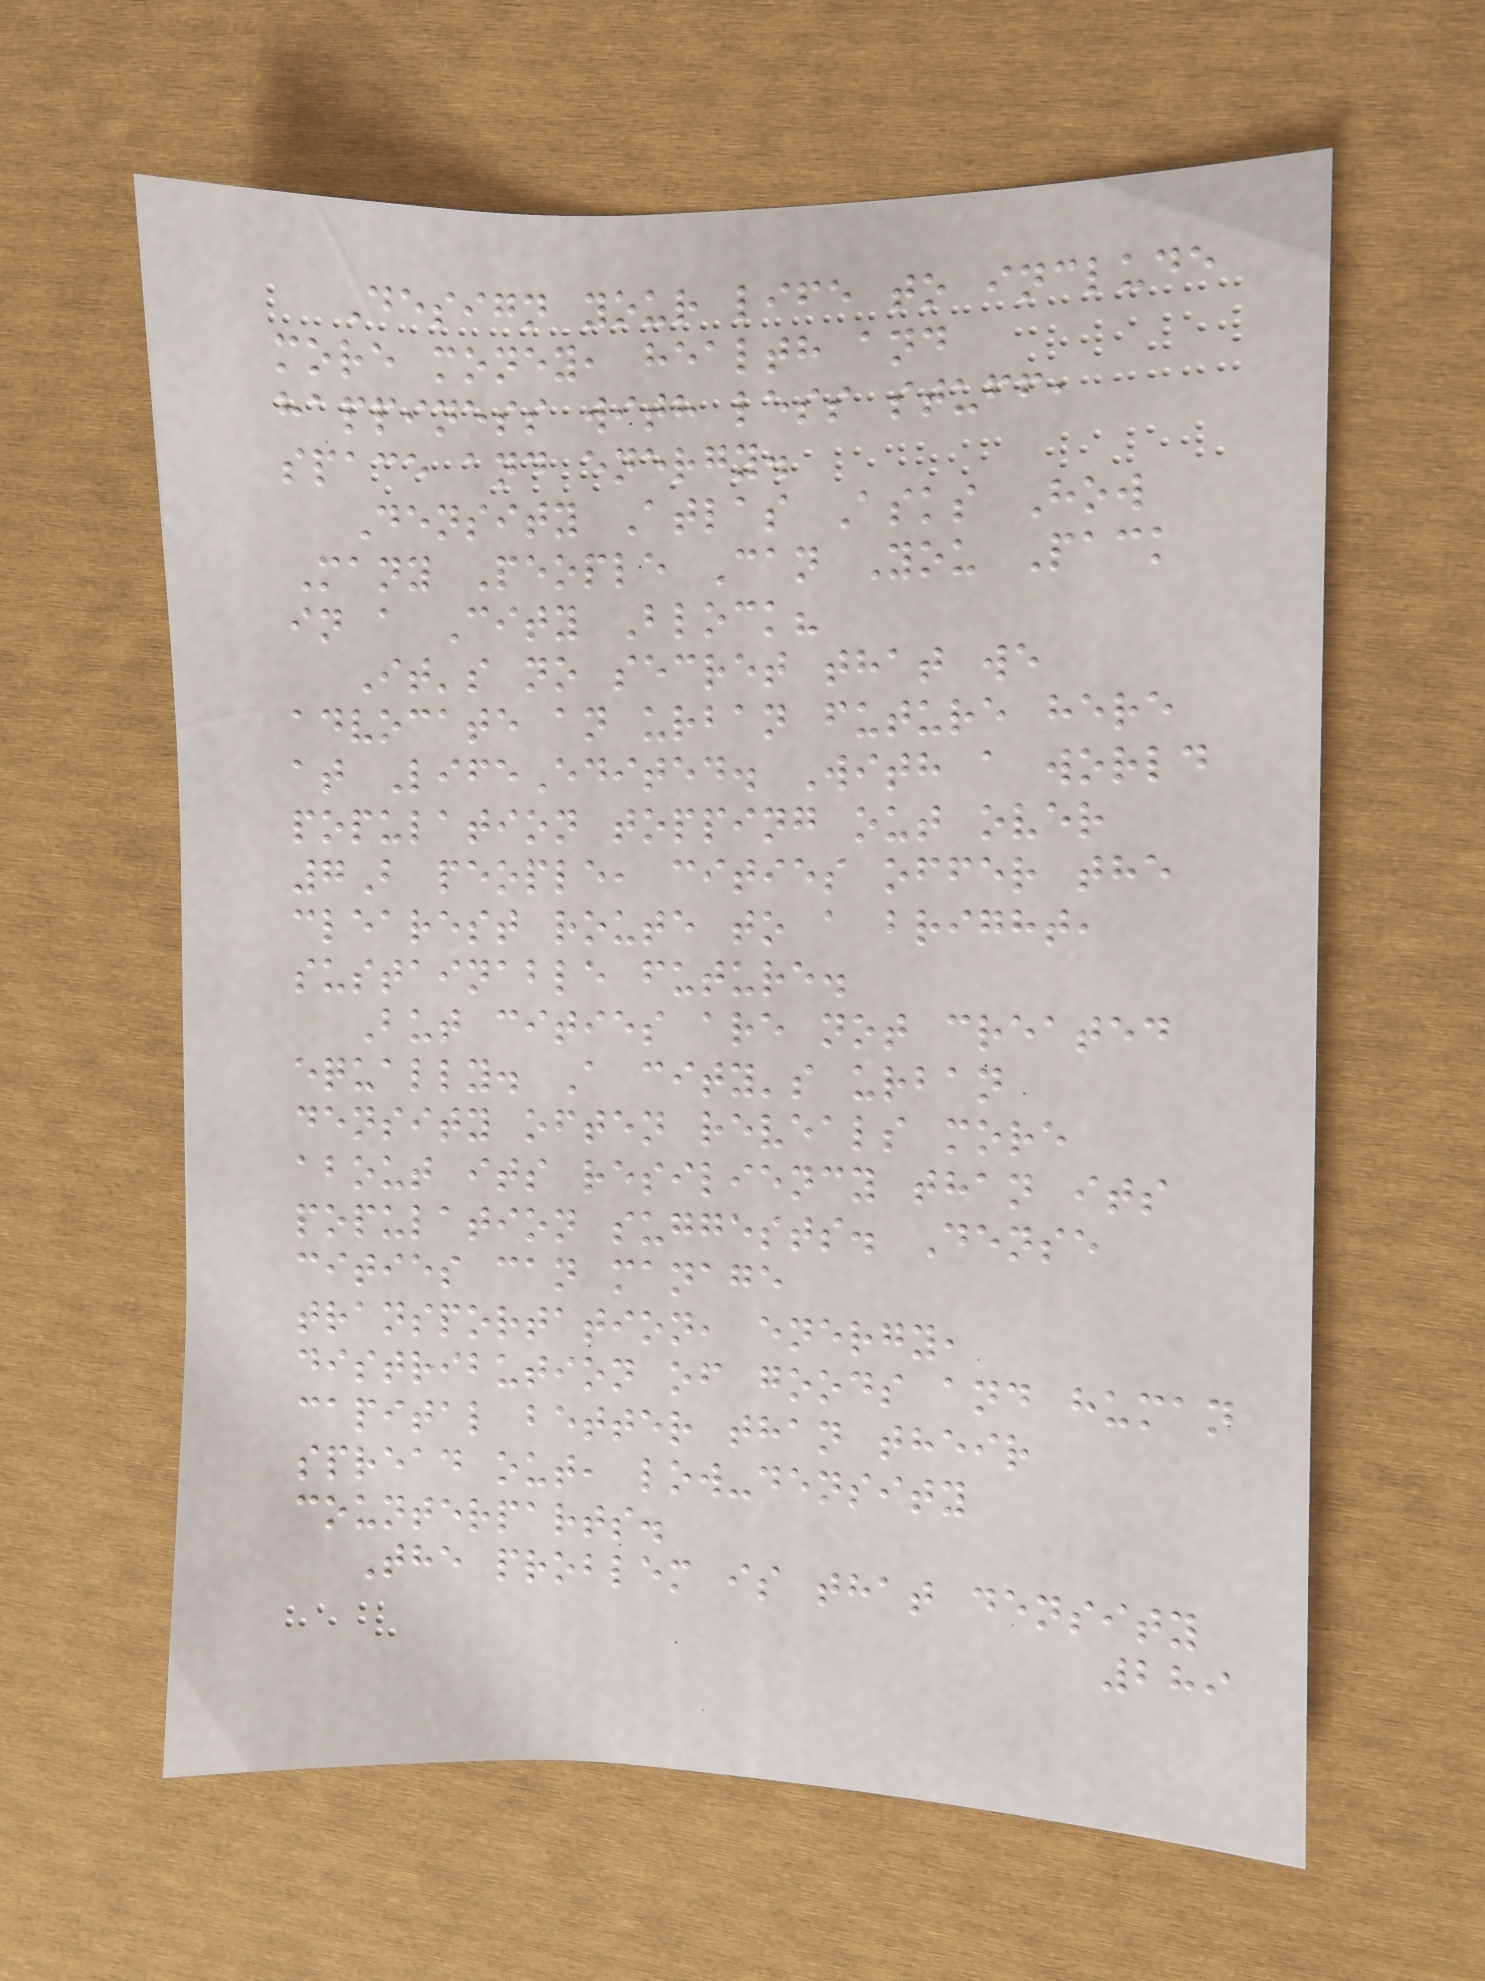Design your life to include
more money, health and
happiness with less stuff,
space and energy.
Density Atlas Asks How
Many People Can You Pack
in a City Block?
It's no secret that we
advocate an urban future here
at LifeEdited. With a world
population topping out over
7B people, cities offer the
clearest route to a bright,
sustainable future.
But cities are not created
equally. A city's urban
density often reveals more
about its resiliency than its
population suggests. Dense
cities can manage
transportation, energy,
distribution of goods and human
capital better than their
spread out, low-density
counterparts.
The problem is that density
289
